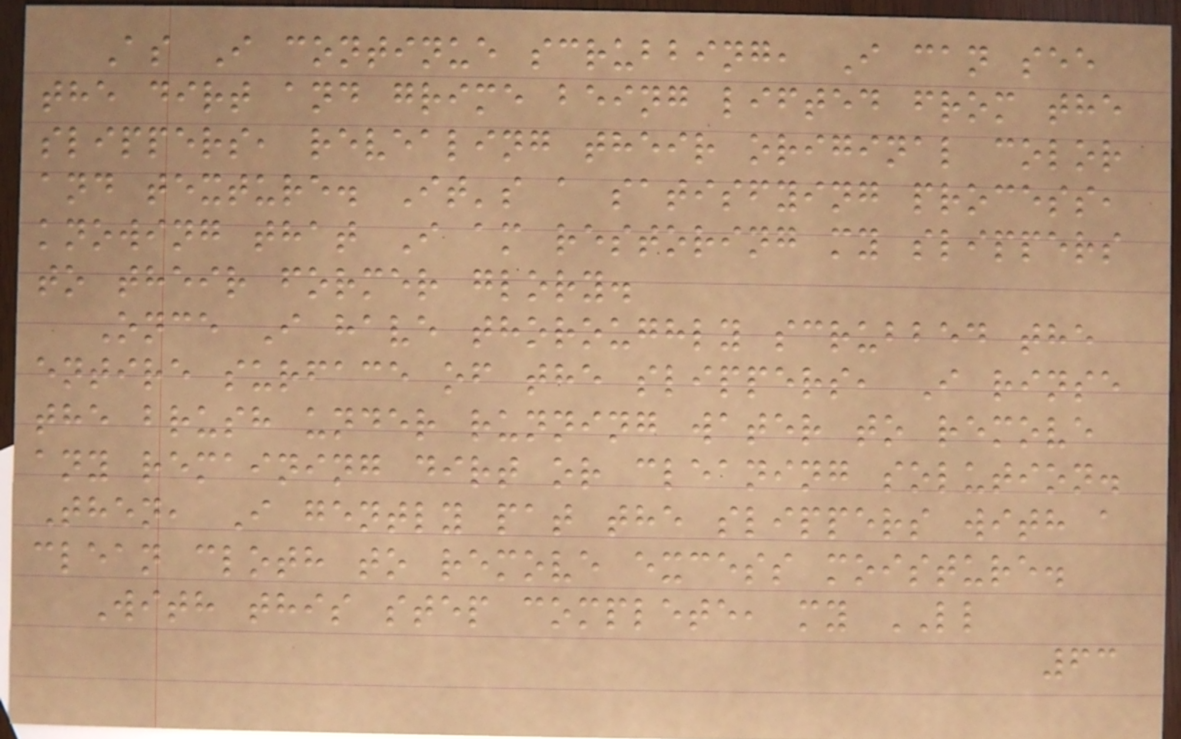As I continue scrubbing, I can see
the dirt and grime being lifted from the
slippers, revealing their original color
and texture. It's a satisfying process,
knowing that I am restoring my slippers
to their former glory.
Once I have thoroughly scrubbed the
entire surface of the slippers, I rinse
the brush under running water to remove
any remaining dirt or cleaning solution.
Then, I gently pat the slippers with a
clean cloth to remove excess moisture.
With this step complete, my LL
63
